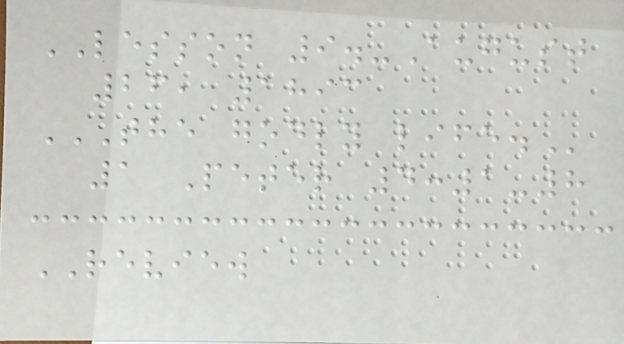LESSON 9.-August
26, 1893
THE GODLY LIFE.
1 Peter 4:1-8
REVIEW
